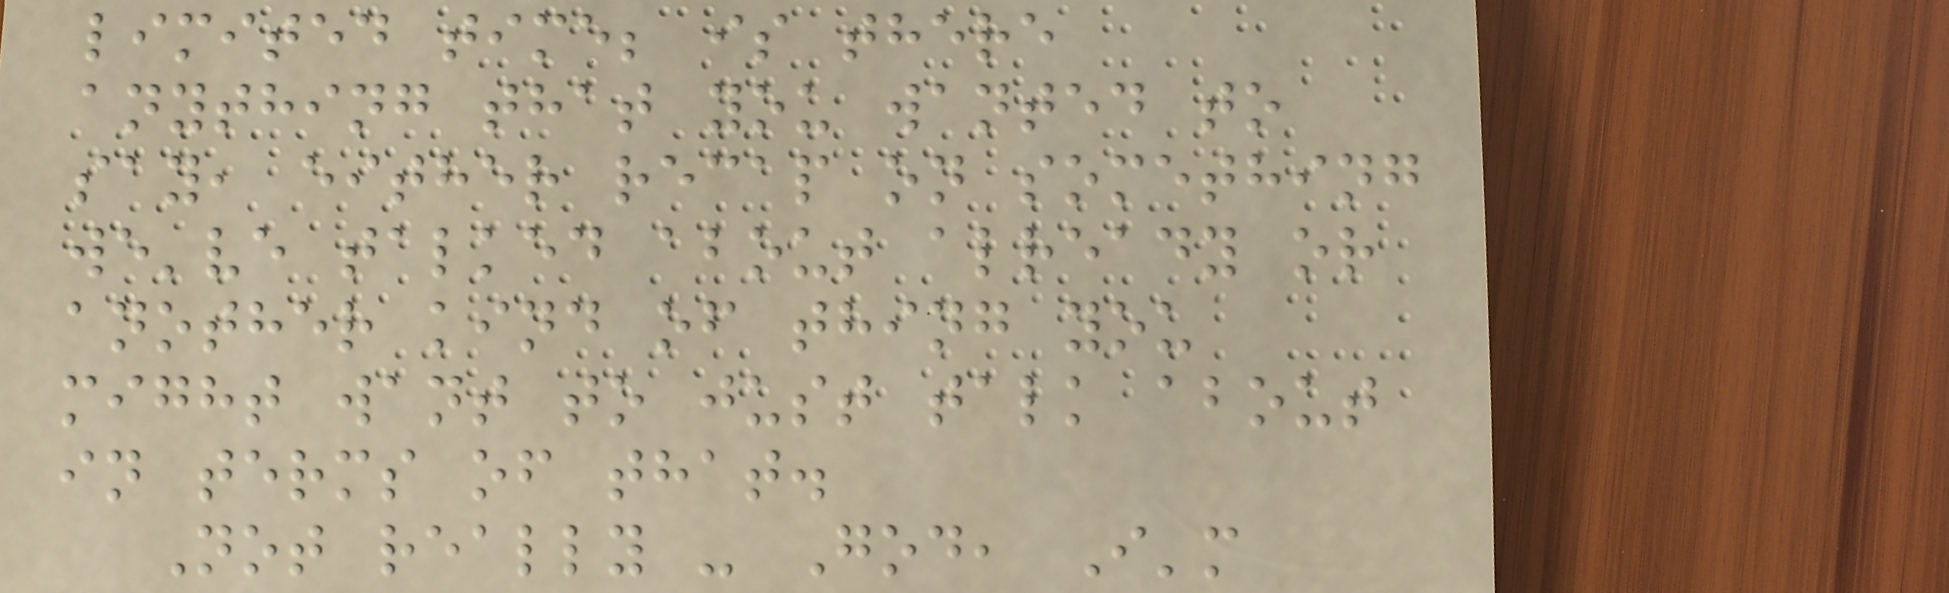limited time; is there
anything that you wanted to
say, either recap on something
we've talked about already or
another kind of thing you
might want to just talk about
in terms of that.
Not really - God, I'm
